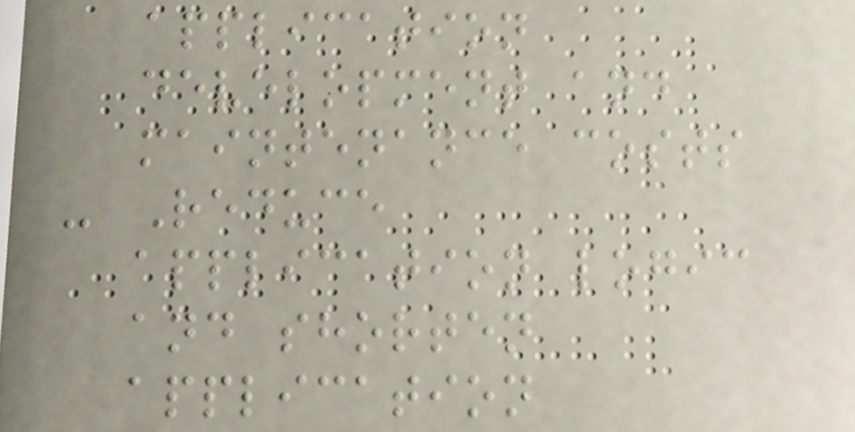application
development and
maintenance costs
- Reduce
application logic
and shorten
application
